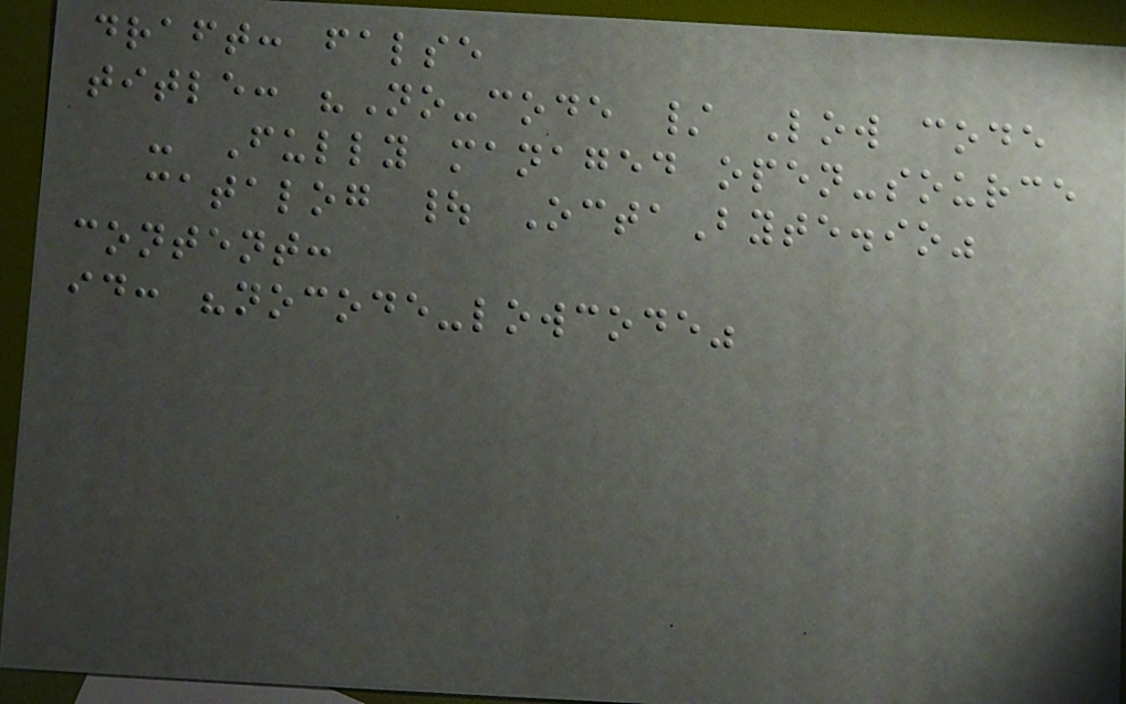draft: false
title: "No-code / Low code
- Fully managed open-source
catalog | OctaByte.io"
content:
id: "nocode-lowcode"
